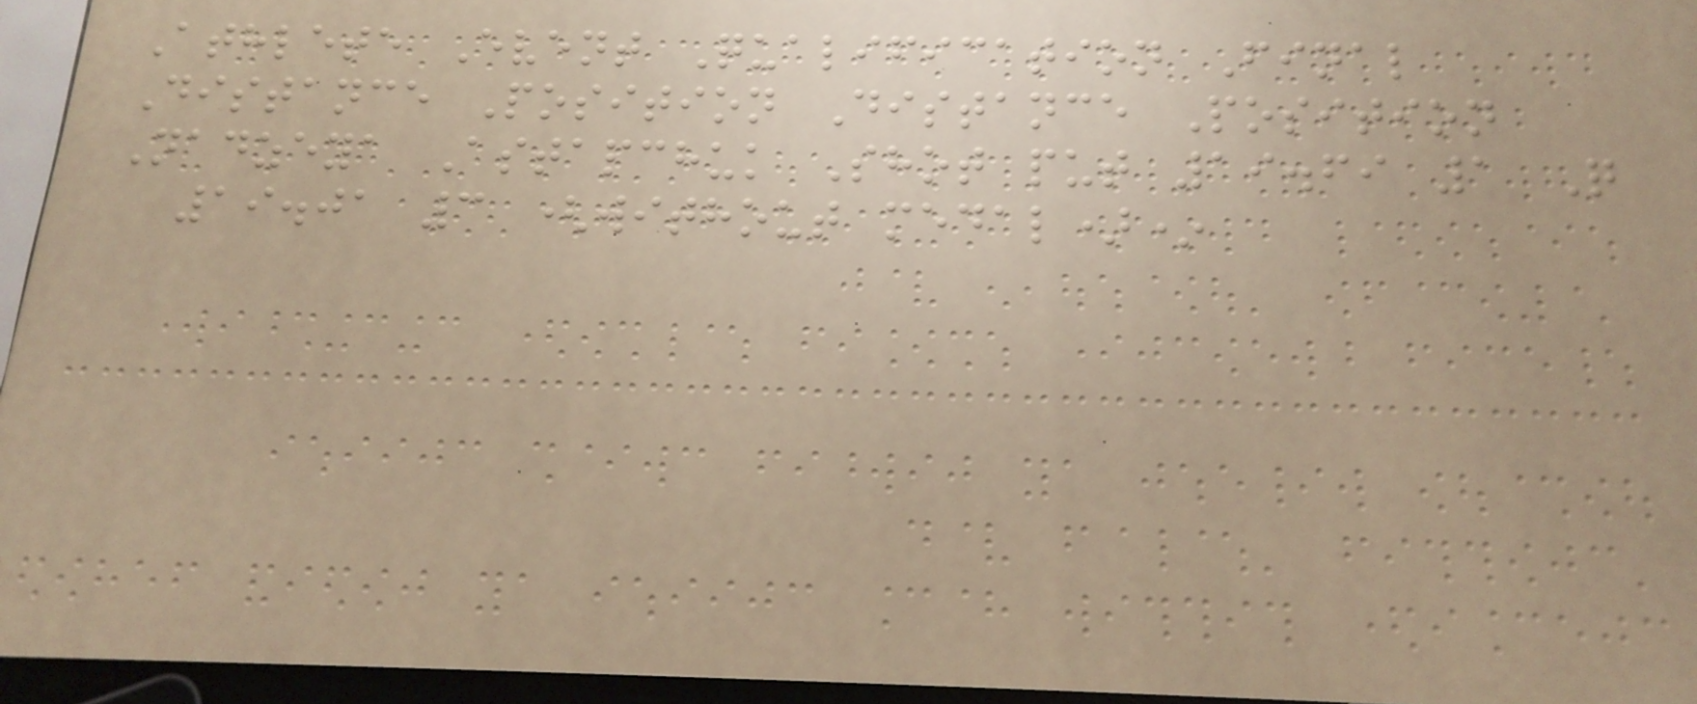Athlete Event Qualification Final
Distance Position Distance Position
Nadzeya Astapchuk Shot put 19.69 1 Q
19.01 3 (without medal)*
